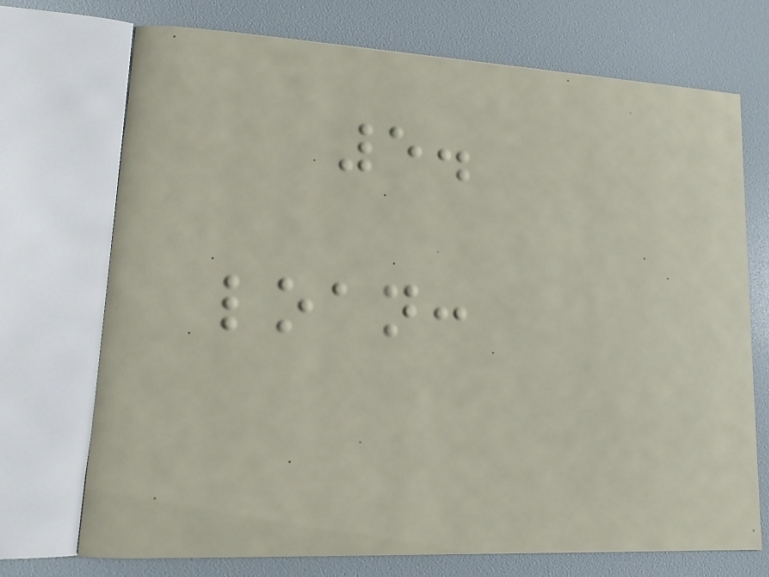5.
loan:
